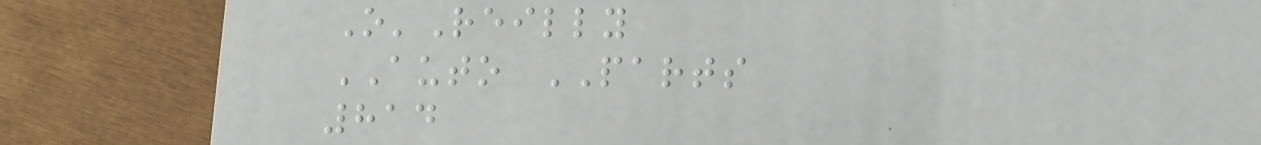O'Reilly
AUTO PARTS
814
